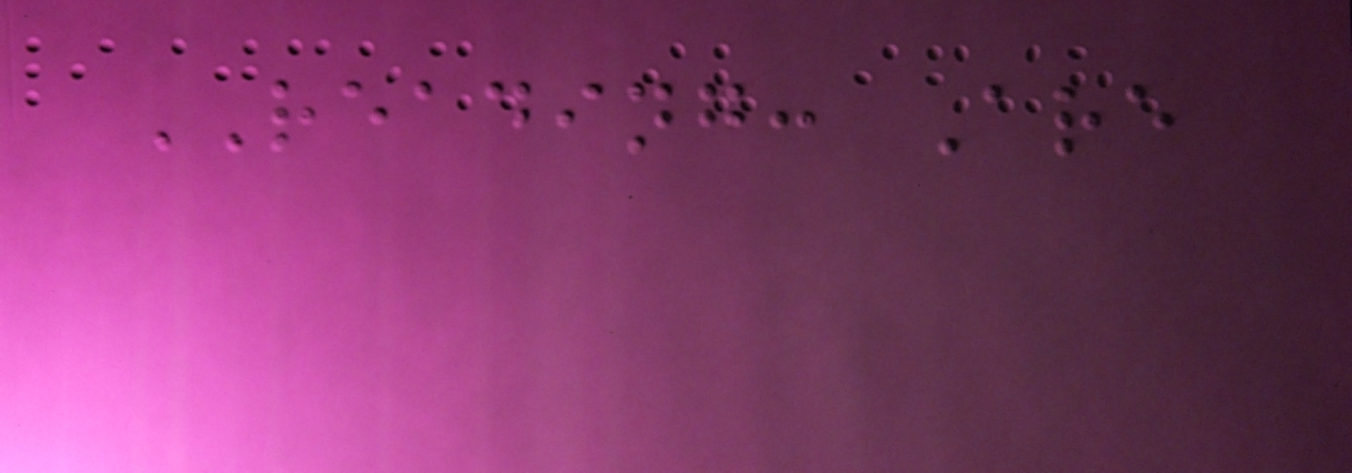READING: Are
